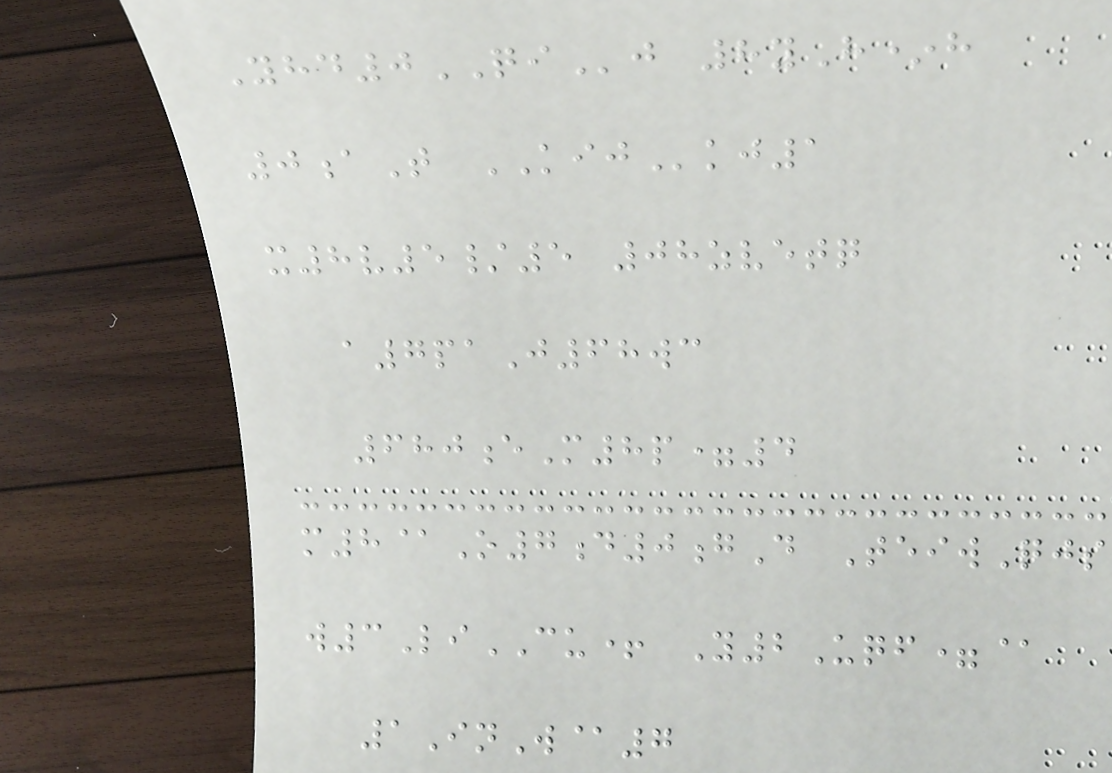Yhd0QIj 8yH*h
0aT KIJkj1
x8v5/5 08zvetq
a7paJ68wc
680eM8p=4
m8@O7d0gD TeiwQjs
w3LiCU+ Y2Uqf=@
1InW@7
